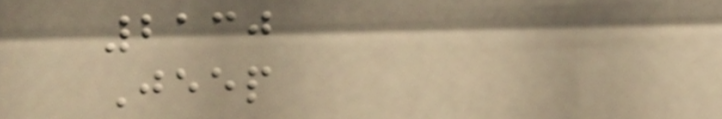2130
Jeep
